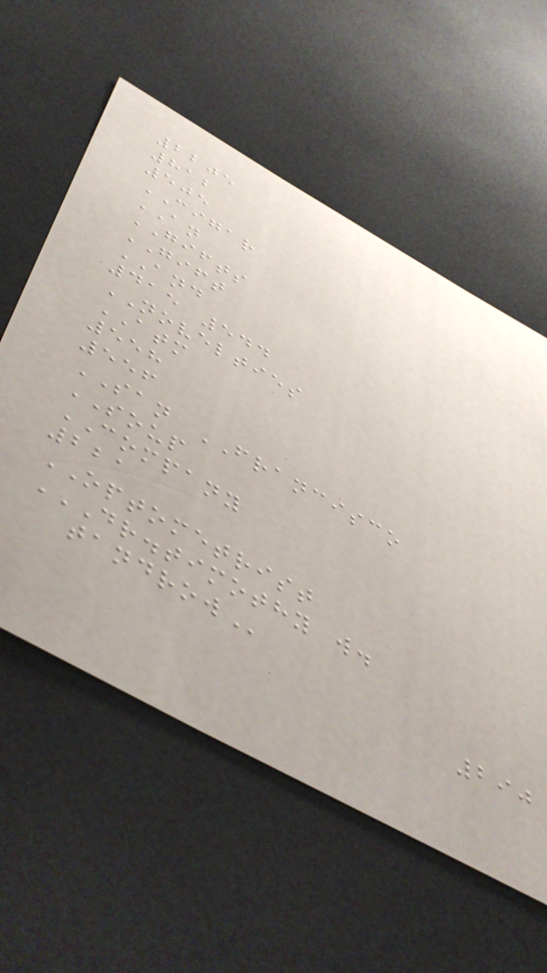2205
812
505
CIGAR
AN
GIFTS
GIFT
AND
415 544
NOVELTIES
ATM
558
556
SAN FRANCISCO
SOUP
COMPANY
221
OPTOMETRIST
DR.TIMOTHY W.
TANDROW
290
